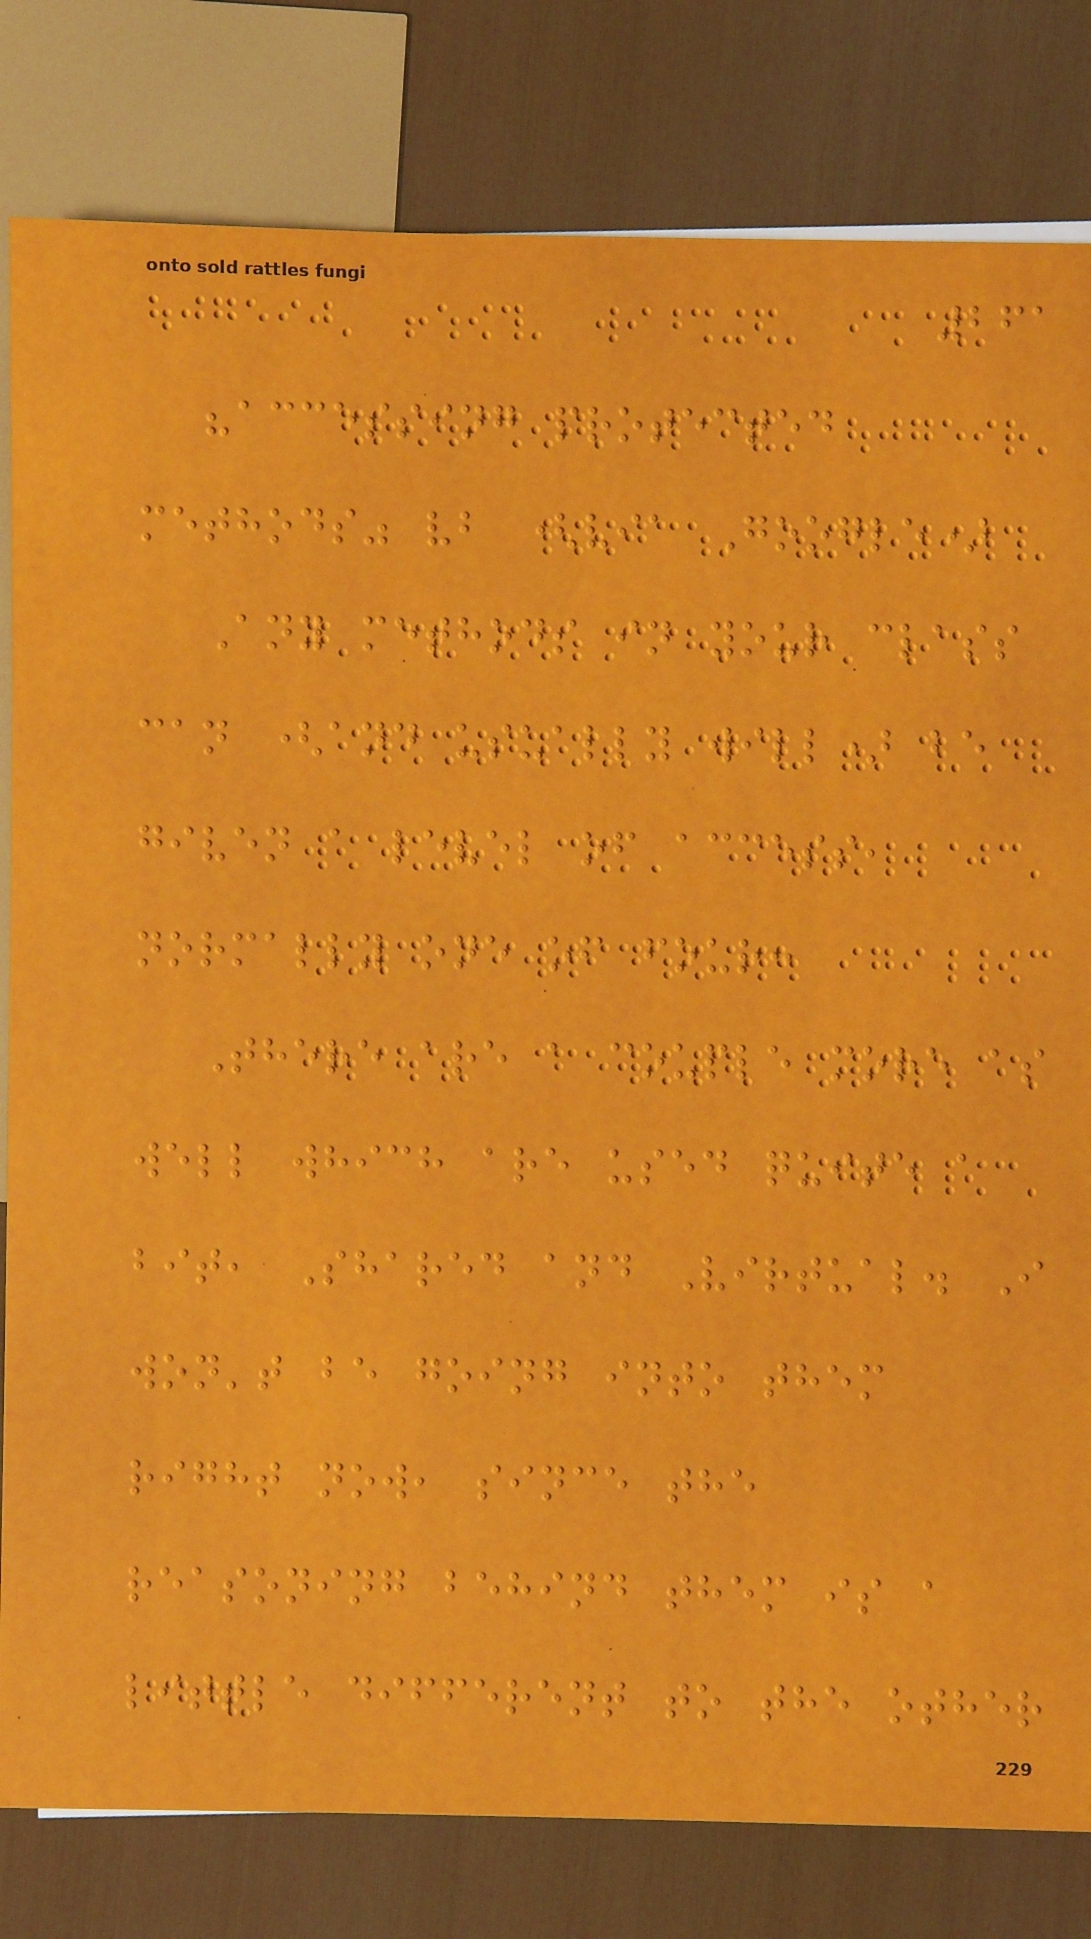261
"accessing protected
methods" vb (via Google)
Any methods in your class
can (and usually will) be
given a level of access,
normally one of four:
There are a couple more as
well which are used quite a
bit, Shared and Virtual. I
won't be going into them
right now, since the
reasoning behind them is a
little different to the other
